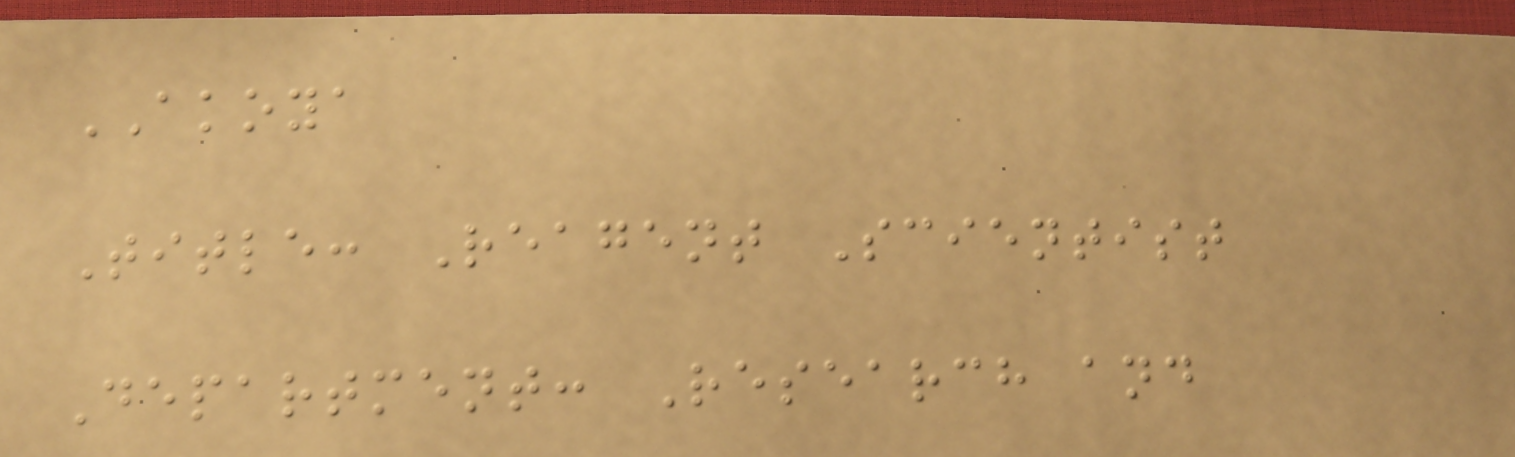AKOYA
Title: Reagent Scientist
Department: Research and
